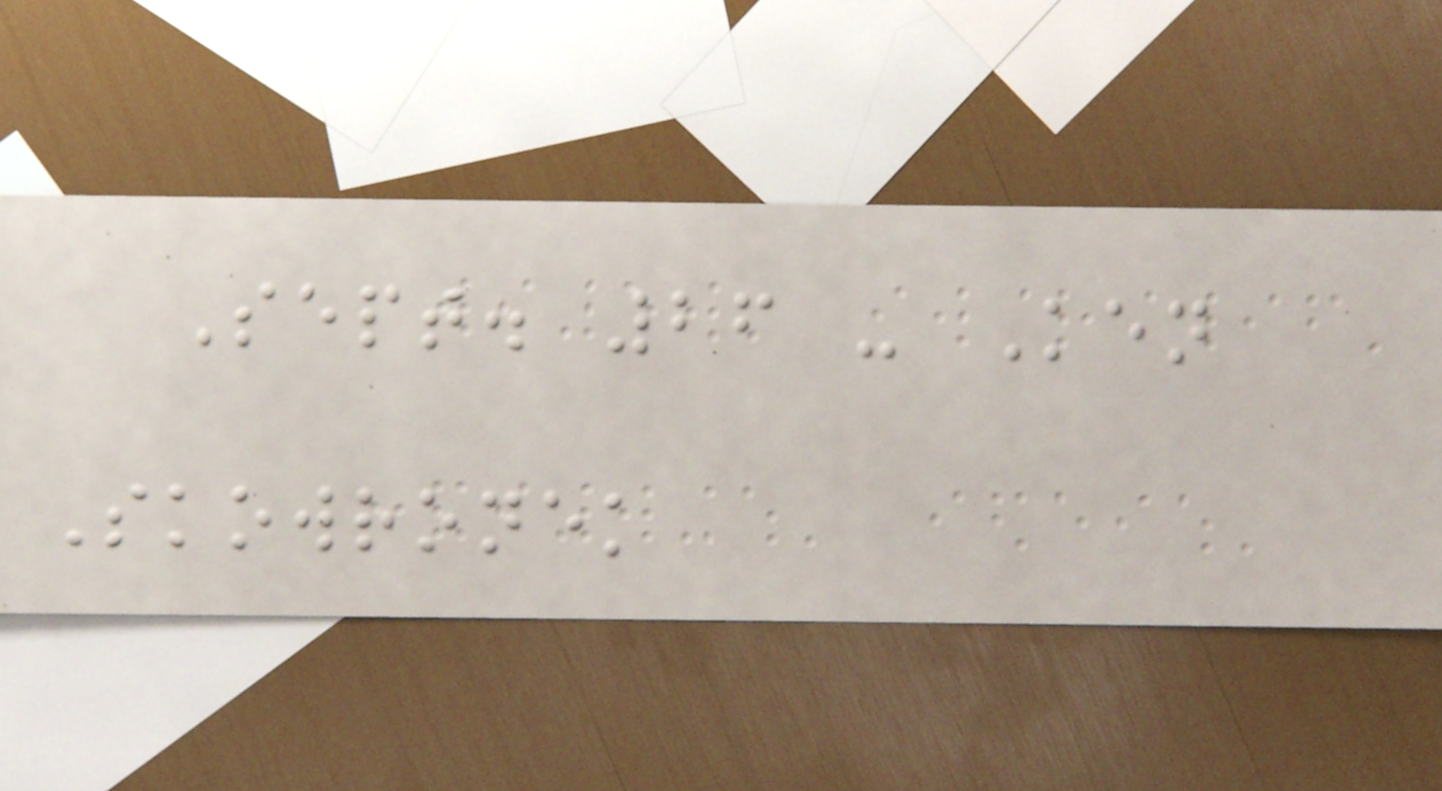Sept. 26 - Ken
Skowronek
